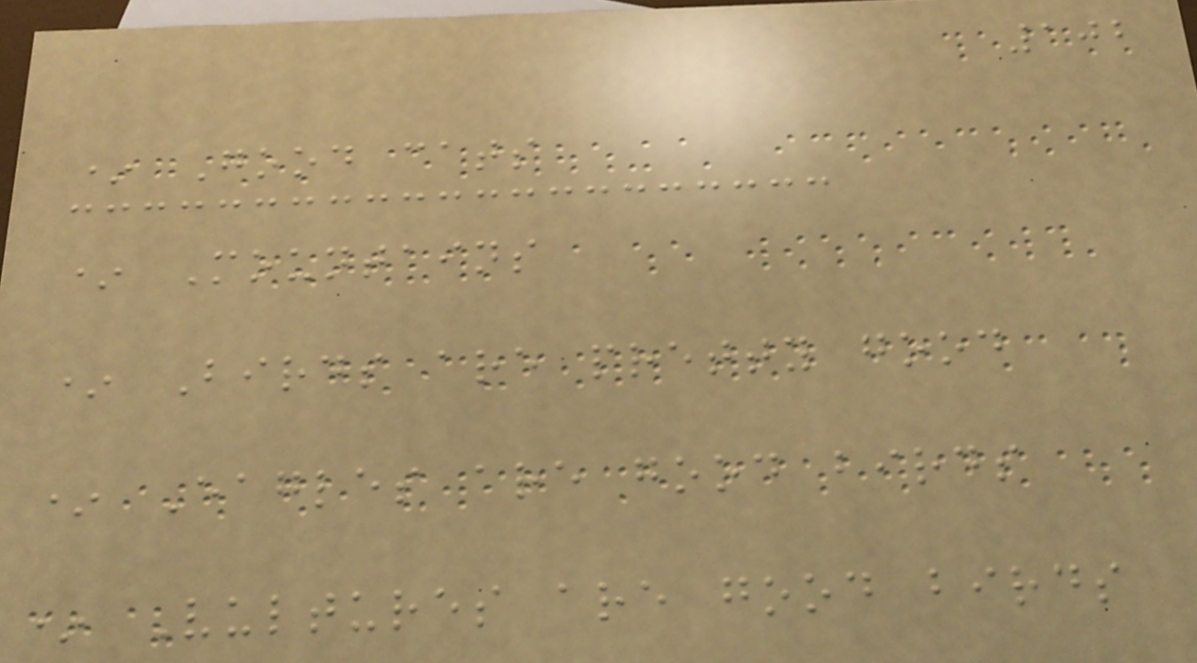102
* Good cats
* Mountains
* Birds are pretty good
* Eagles are good birds
* Vultures are good birds
